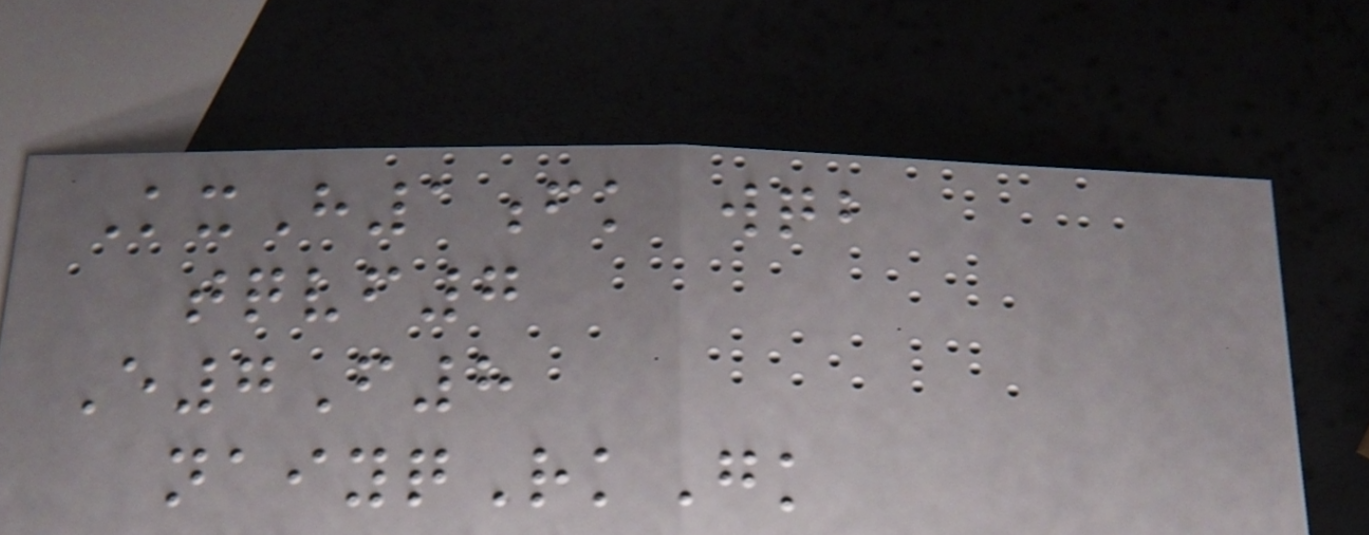KxH1fk wqb
tqvf7
E7F8
naiyqRkGk
